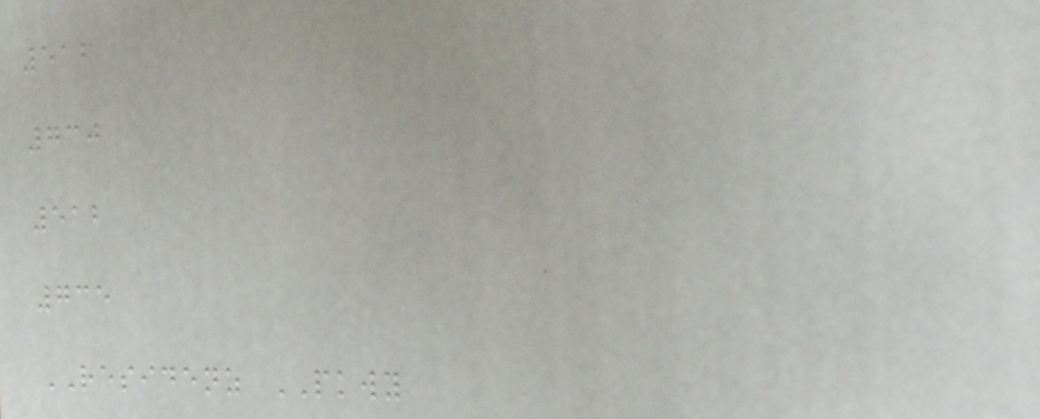512
730
512
735
RESIDENZ PKWY
